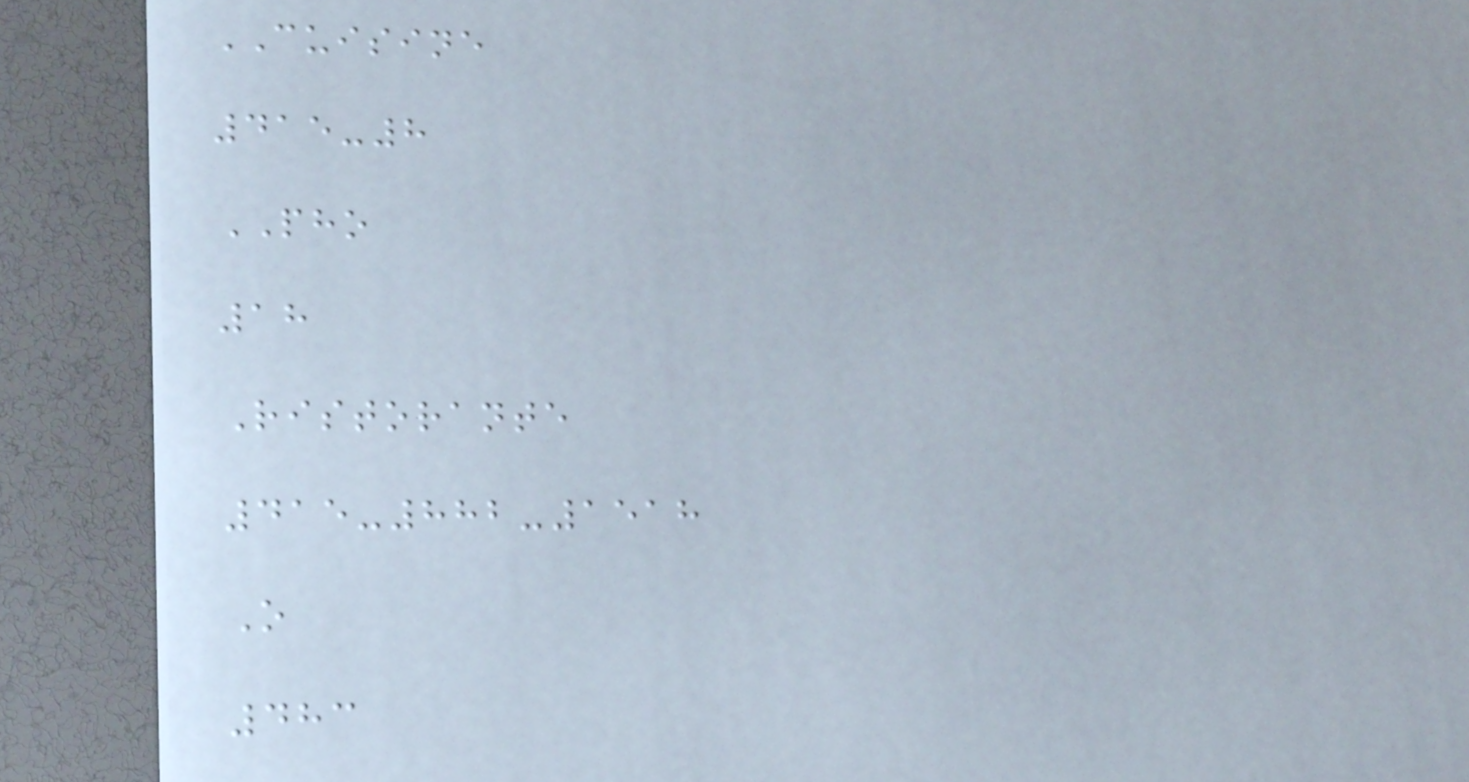CUISINE
415-8
PHO
18
Ristorante
415-882-1518
O
483
